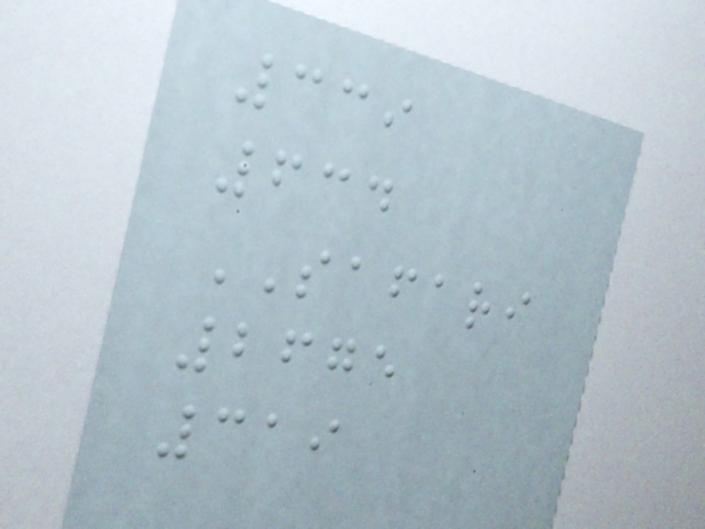339
634
SAFARI
2675
319
